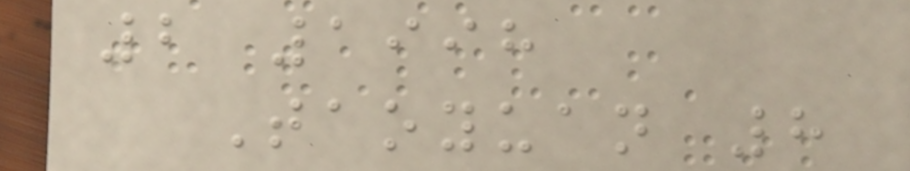2 1998
Taoyuan 8
